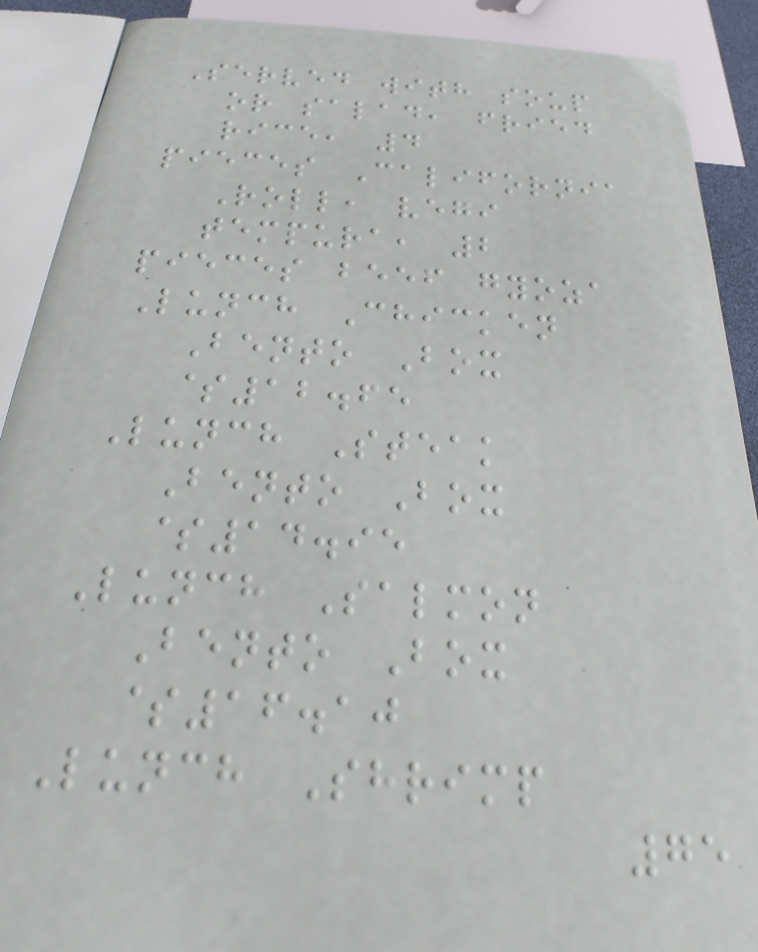Served with soup
or salad, fried
rice, 4
pieces California
Roll, vegi
tempura, 2
pieces beef gyoza
Lunch Chicken
Bento Box
$12.65
Lunch Steak
Bento Box
$14.95
Lunch Salmon
Bento Box
$16.10
Lunch Shrimp
75
